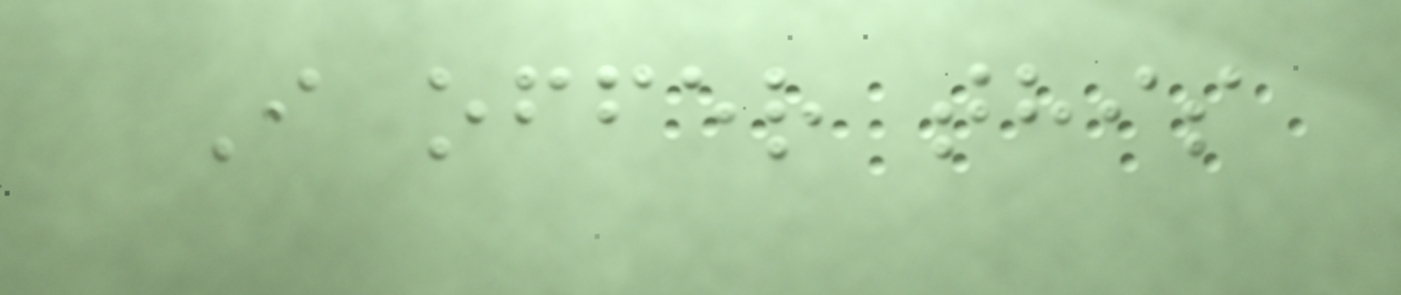I offer this
